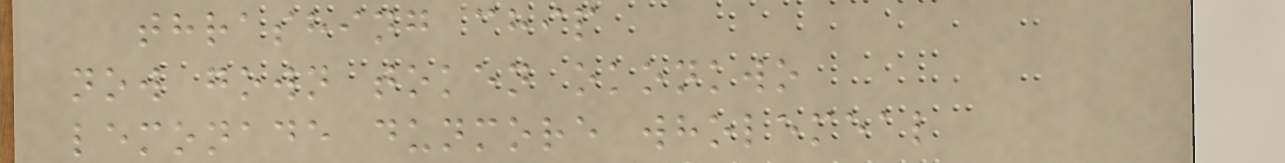thrashing chip
now gown token okonkwo
lemonade dunmore wholemeal
